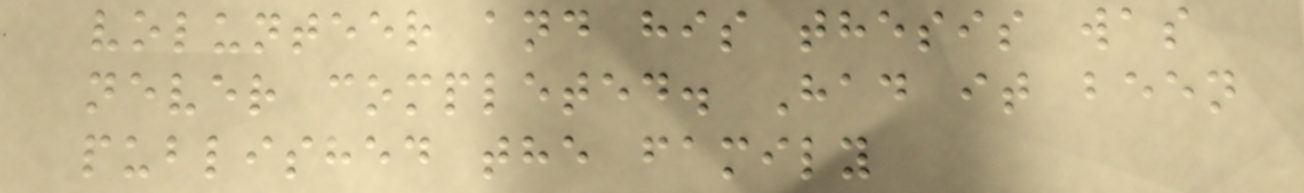volunteer and his thesis was
never completed. Had it been
published the family
